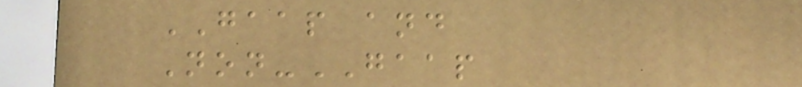GAAP and
Non-GAAP
